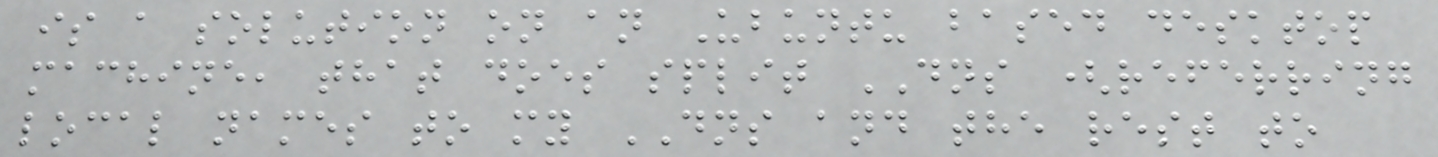is a solution on an Ubuntu based desktop
machine, that does split DNS (referring
local names to my DNS and the rest to
